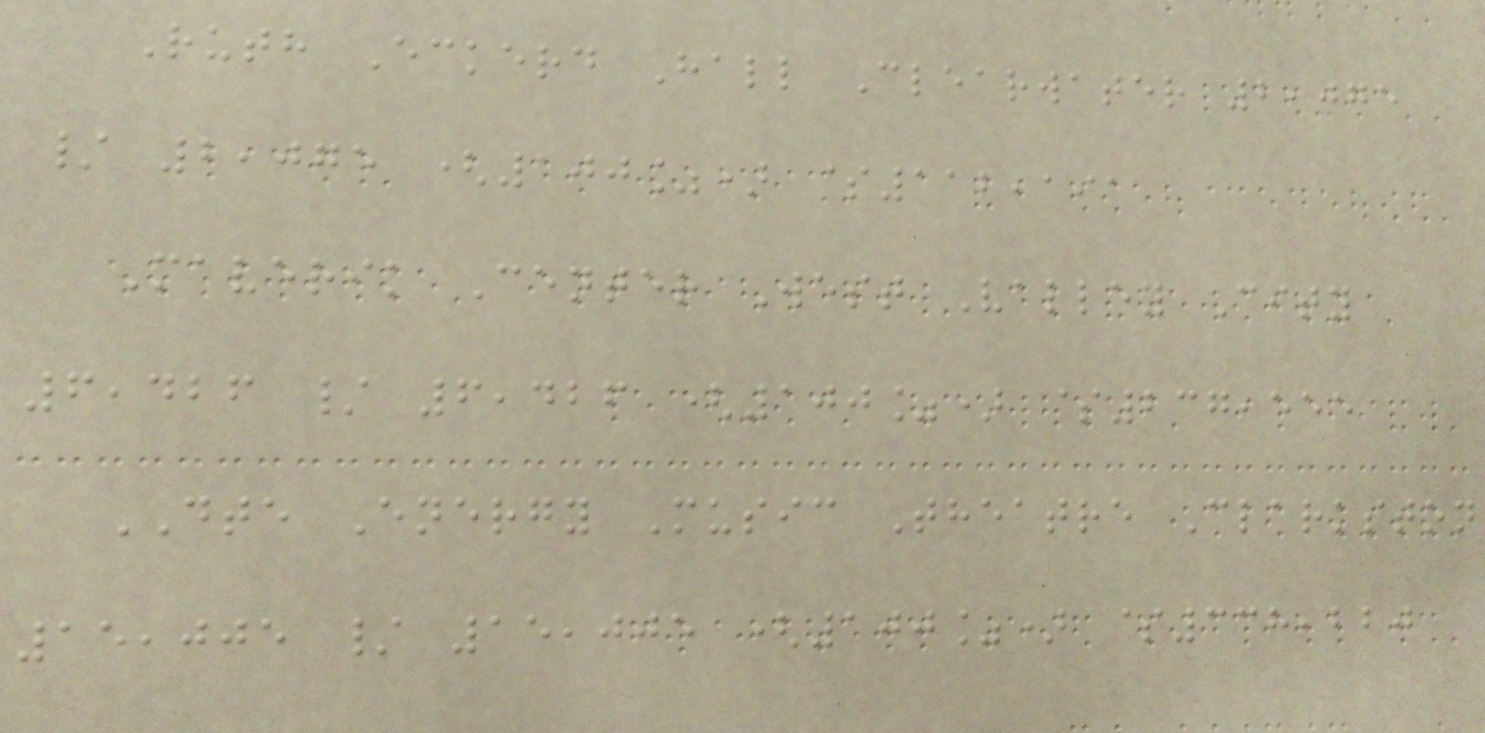Ruth Eckerd Hall Clearwater 2,075
/ 2,075 (100%) $112,191
Maverik Center West Valley City
6,426 / 6,426 (100%) $237,555
DTE Energy Music Theatre Clarkston
15,005 / 15,005 (100%) $338,220
